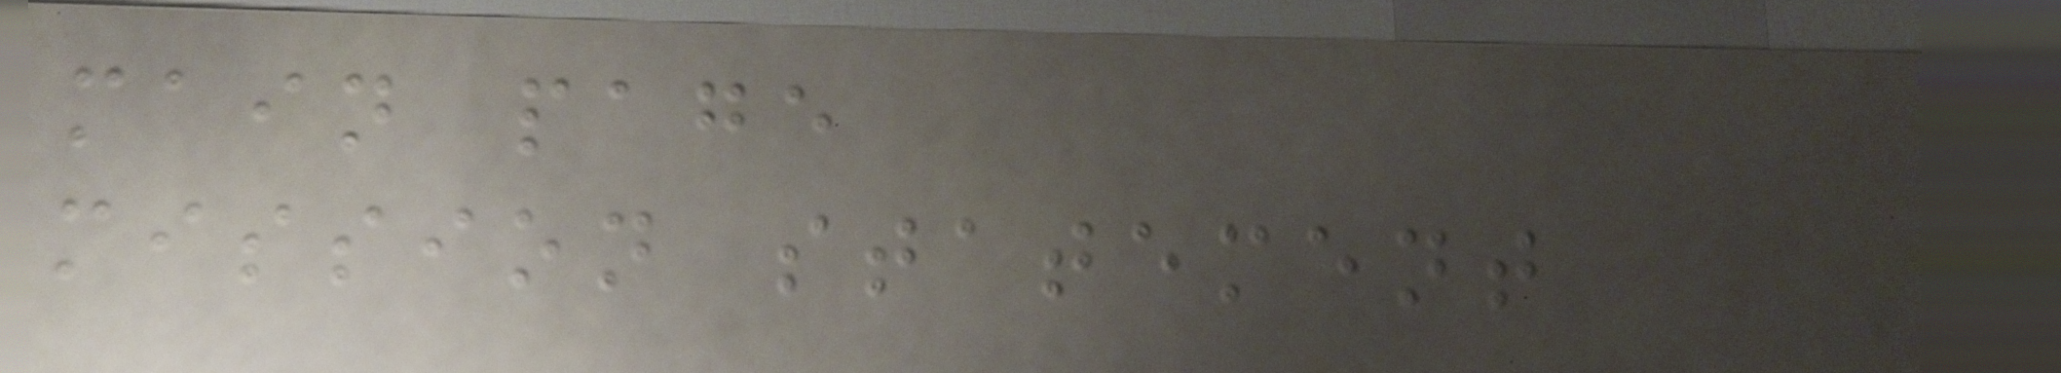main page
mission statement
